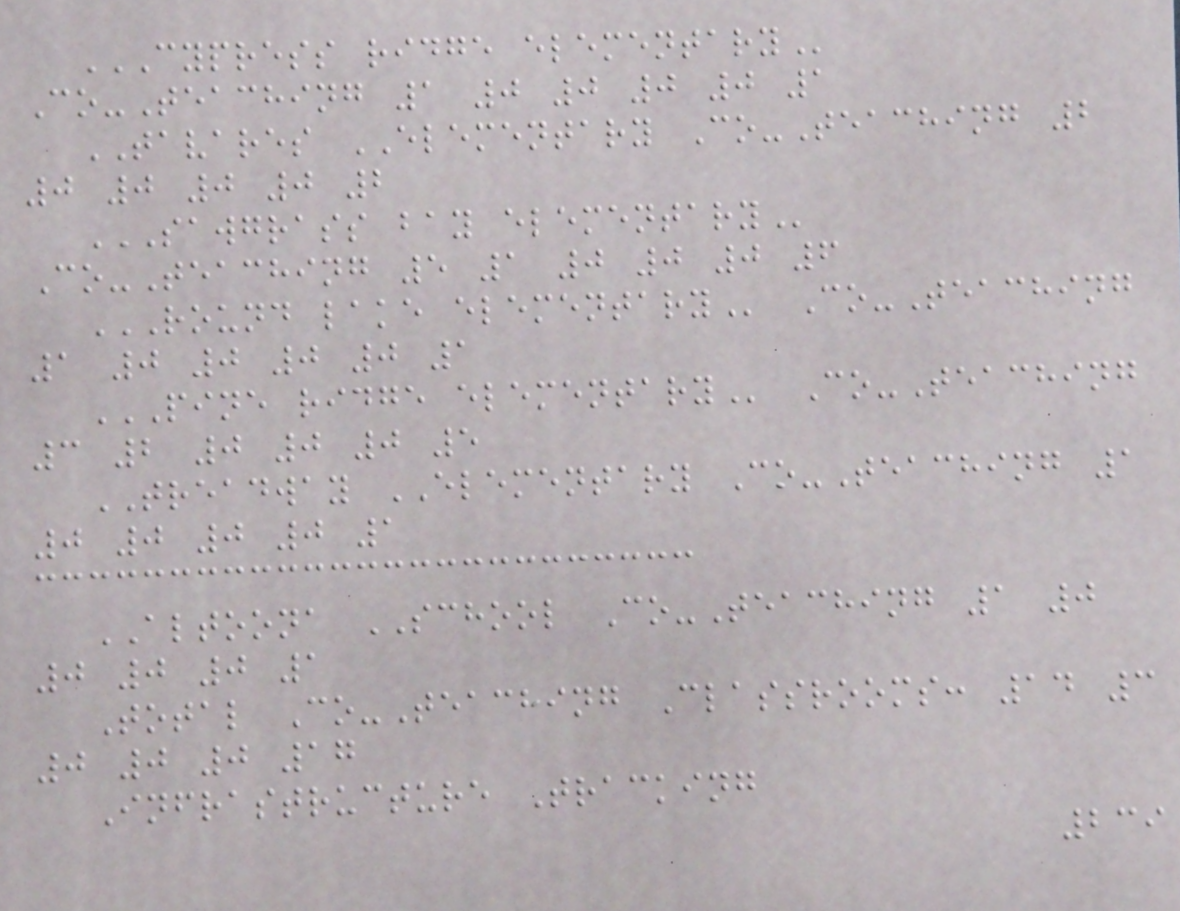CYPRESS RIDGE ELEMENTARY
Co-Teaching 1 0 0 0 0 1
TAVARES ELEMENTARY Co-Teaching 2
0 0 0 0 2
SAWGRASS BAY ELEMENTARY
Co-Teaching 5 1 0 0 0 6
ROUND LAKE ELEMENTARY Co-Teaching
1 0 0 0 0 1
PINE RIDGE ELEMENTARY Co-Teaching
3 2 0 0 0 5
TREADWAY ELEMENTARY Co-Teaching 1
0 0 0 0 1
ALTOONA SCHOOL Co-Teaching 1 0
0 0 0 1
Total Co-Teaching Classrooms: 14 3
0 0 0 17
Infrastructure Tracking
239
